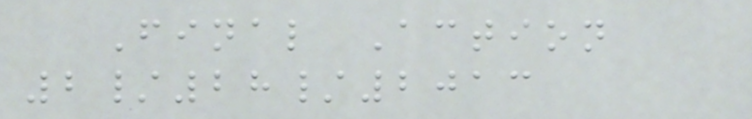Final Action
2/28/2013
